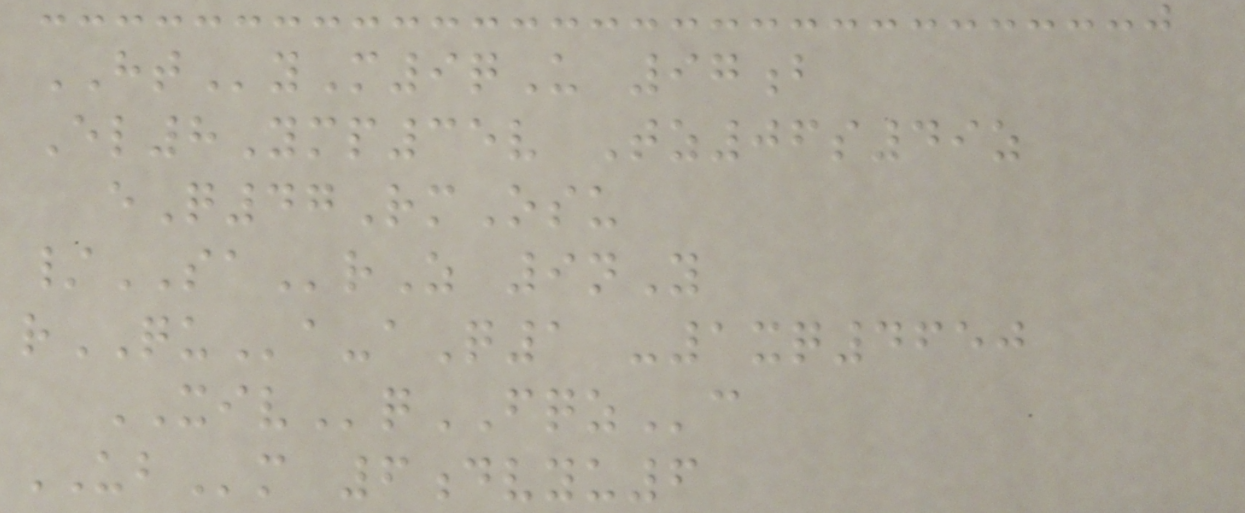HTyM9qU 97b
El8Ymp35v Tz06s49z
eQ47RmOsu
/SArZ 9nY
rQUa-aQ1 -1xq4650
XIVqFQZc
UBm 6dvyu6
